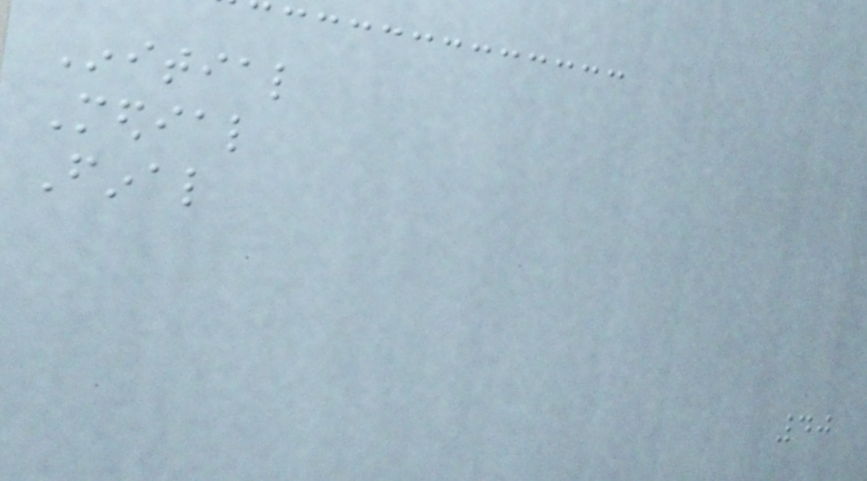Initial
Medial
Final
40
